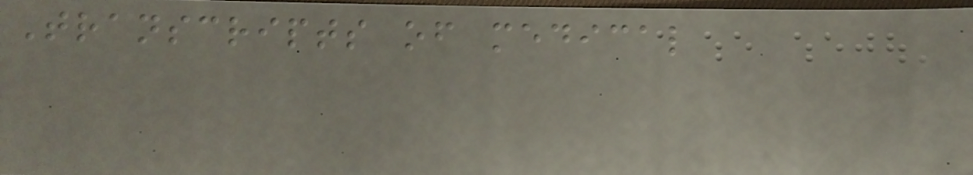Transcripts of medical
